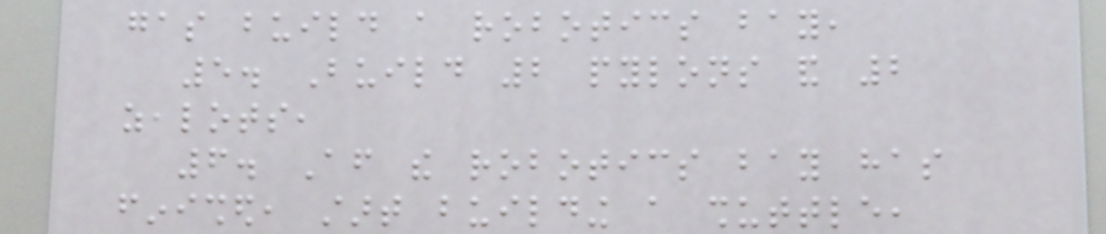gas build a robotics bay,
5. Build 2 pylons and 2
zealots,
6. After the robotics bay has
finished, start building a shuttle,
